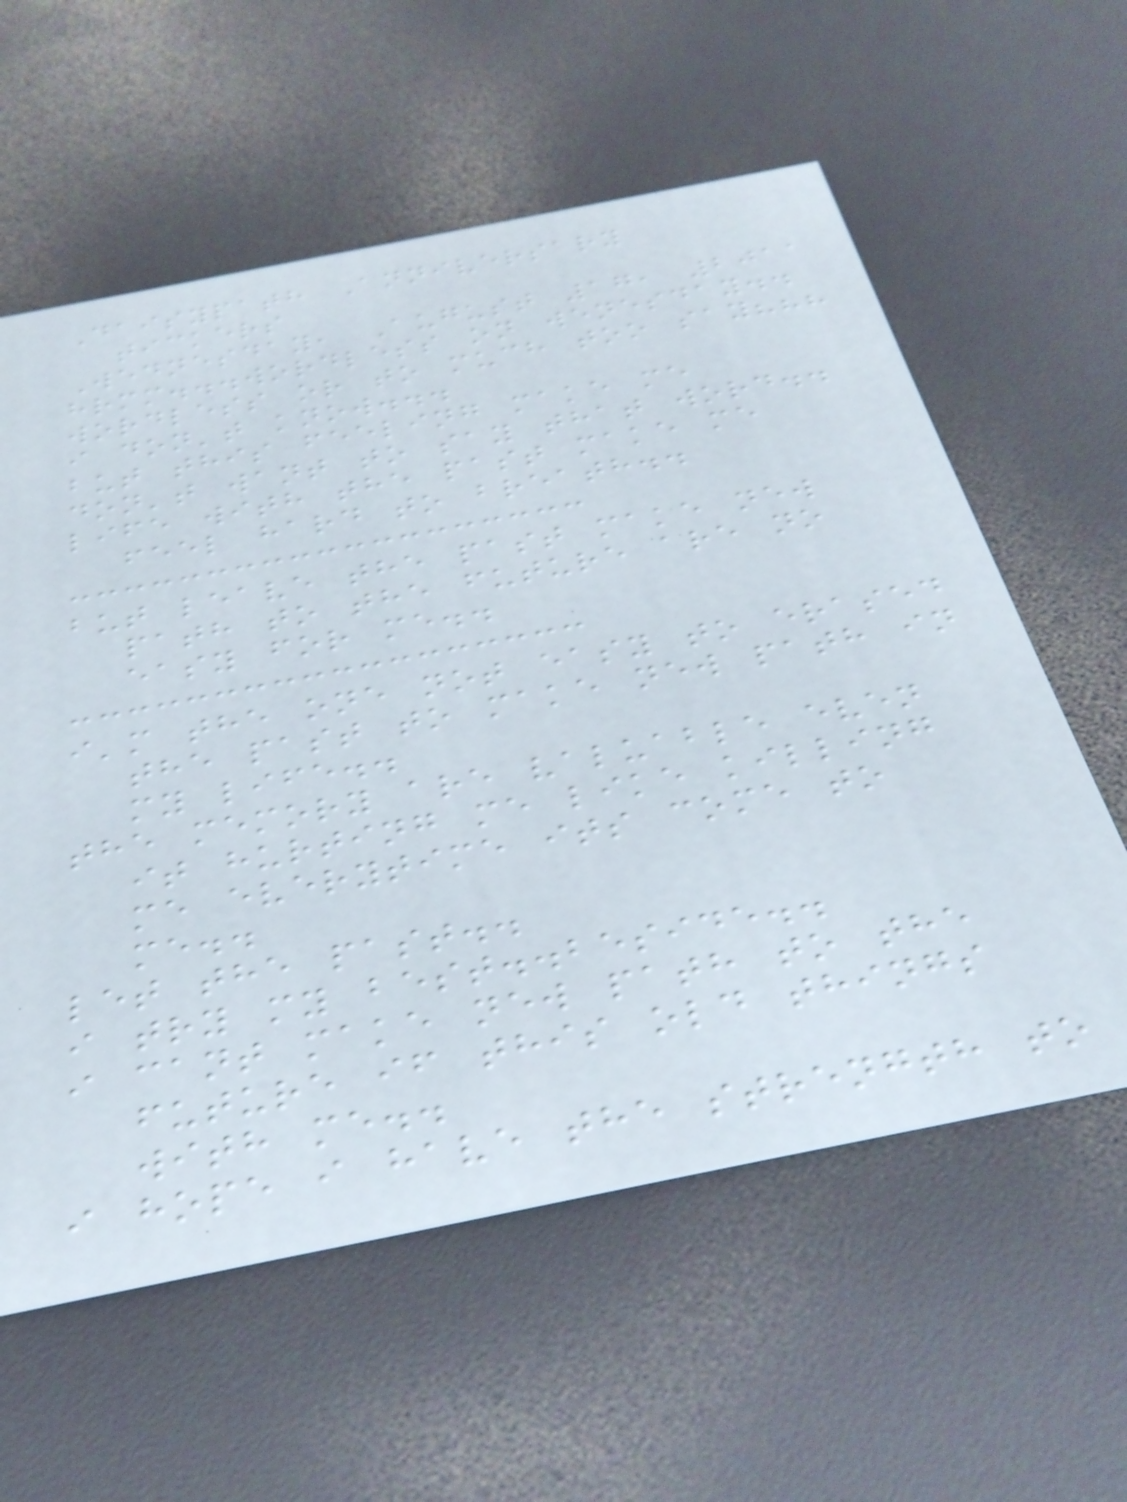Daisypath Anniversary
tickers
Wednesday, August 17, 2011
hrmm...wordless on wenesday..
wordless or to much too say???
i don't know...
but this feeling make me
don't want to say that word..
life with the past make me
feel hard to breath..
but leave the past make new
path to the future are no
easy for me..
i'm the one not easy to erased
the past to make new path in
my life..
the memory are valuable even
it hurting me like killing
me everytime its come to
me..
let the past..
i try my best..beside..
i cant make new path to the
future if this old things
with me..
i hope i have the strength to
